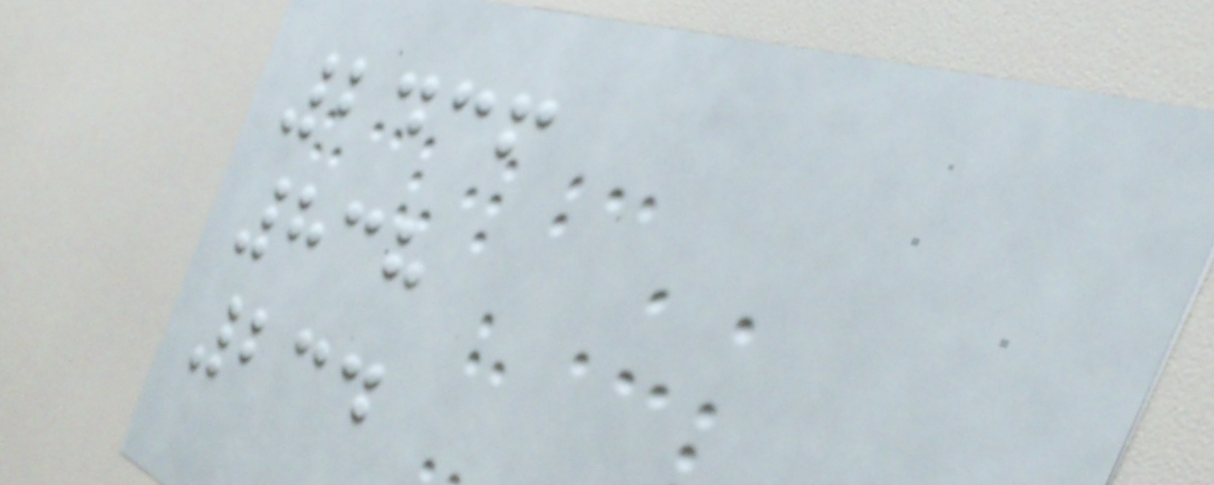2436
838
234
